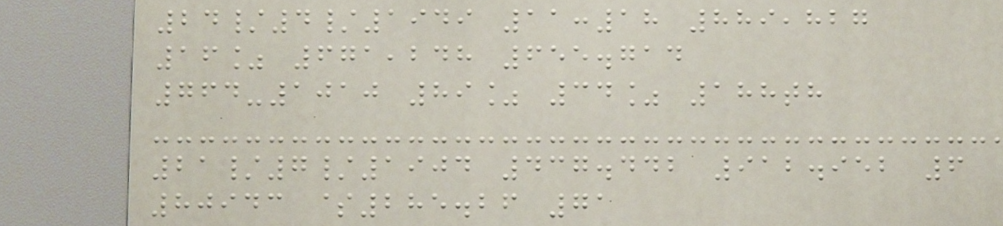24/4/1949 11:18 889,827
16% 671,248 655.714
764-1010 89% 34% 188th
21/7/1904 437.442 912.952 6
80943 $285.26 71
